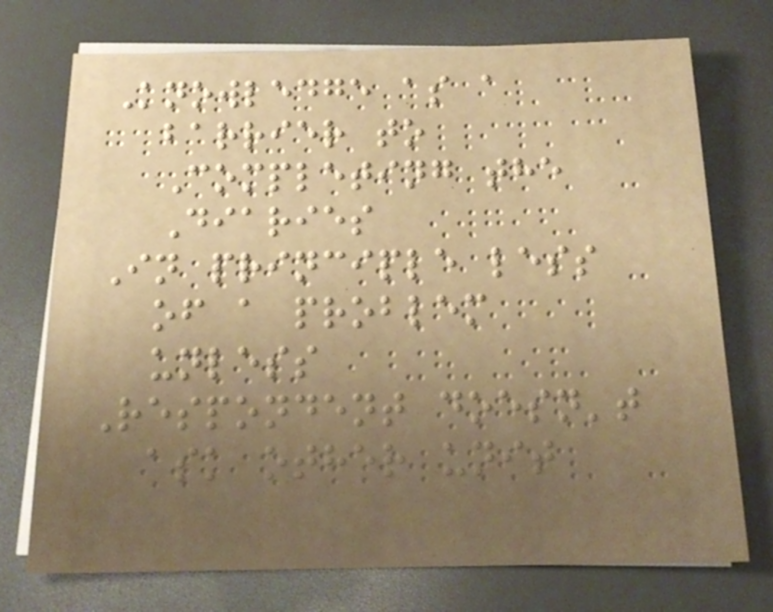Knowledge as a
barrier to
Completing the
Diaries
In principle less
of a problem
unless
Respondent doesn't
ask other unit
